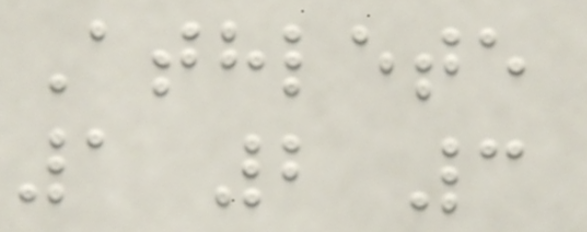Athlete
1 2 3
